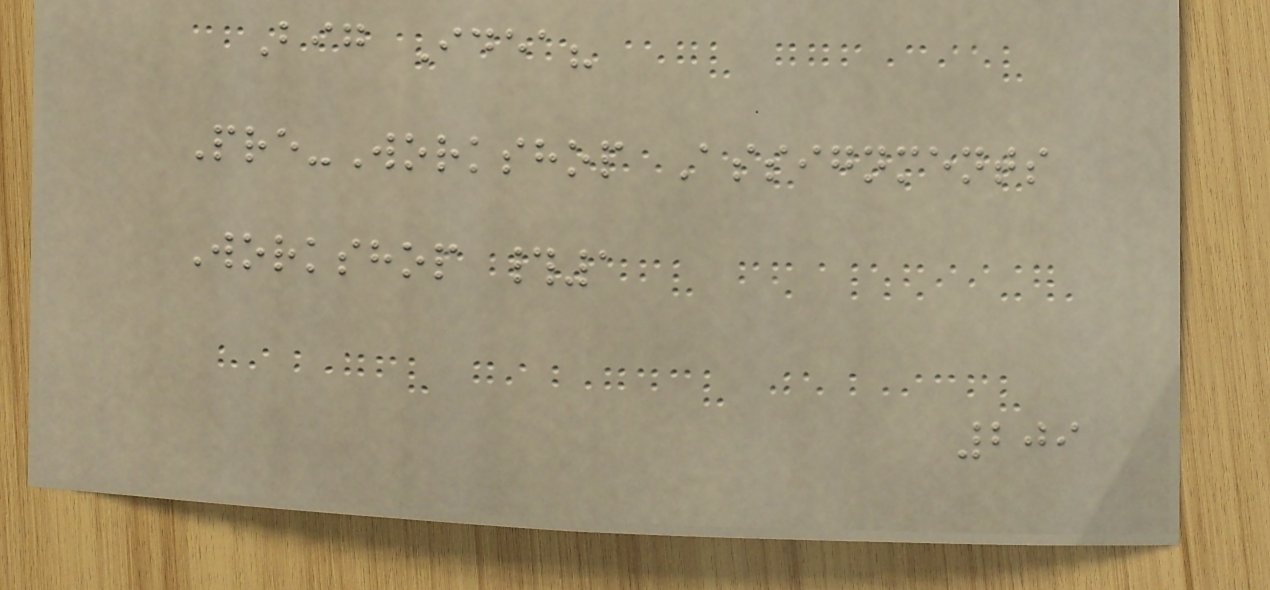Big Idea?
Pre-Workshop Assignments
Workshop #1
209
